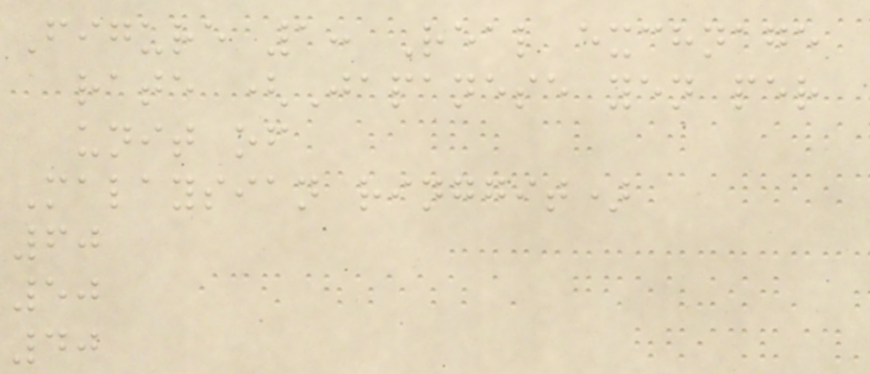Figure 1: Real exchnage
rate (Japanese yen per
unit of
Malaysian ringgit)
60
50
40
